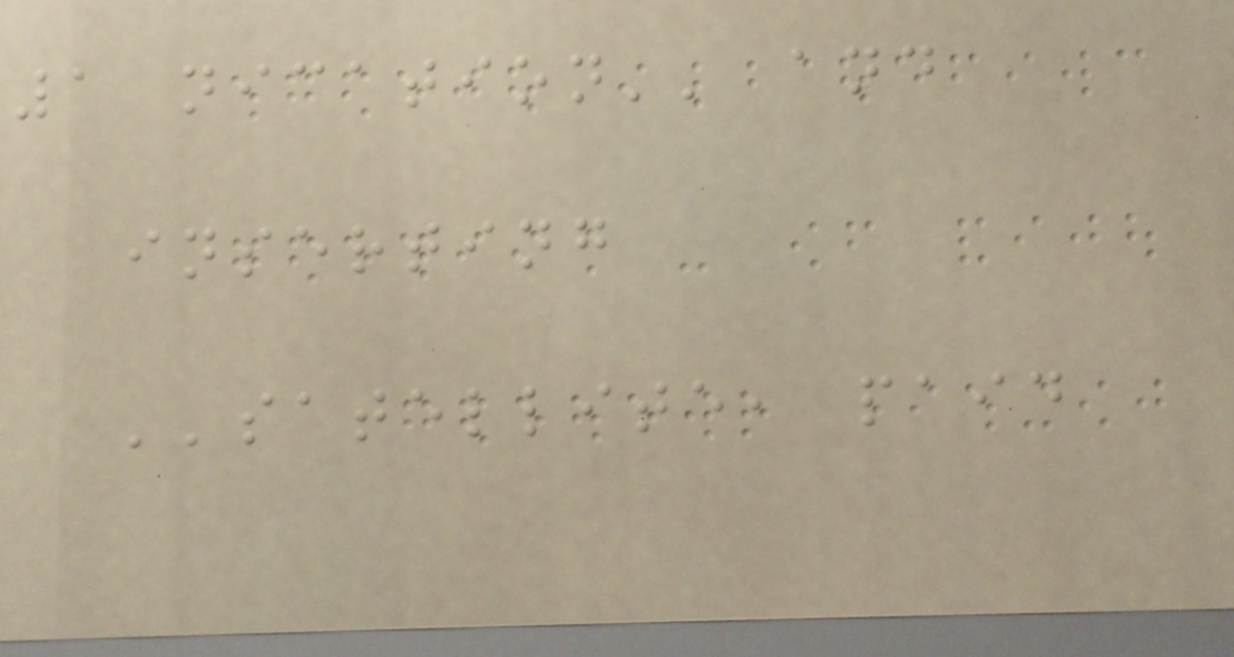1 nication'' and
inserting
''satellite, paid
